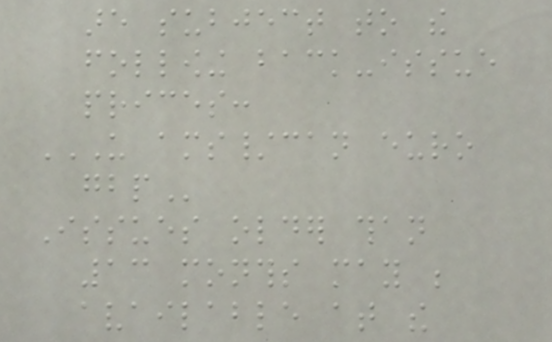are subject to the
following back-issue
prices:
US AMS/CAN EURO
GBP
Issues older than
13 months may be
available at the
